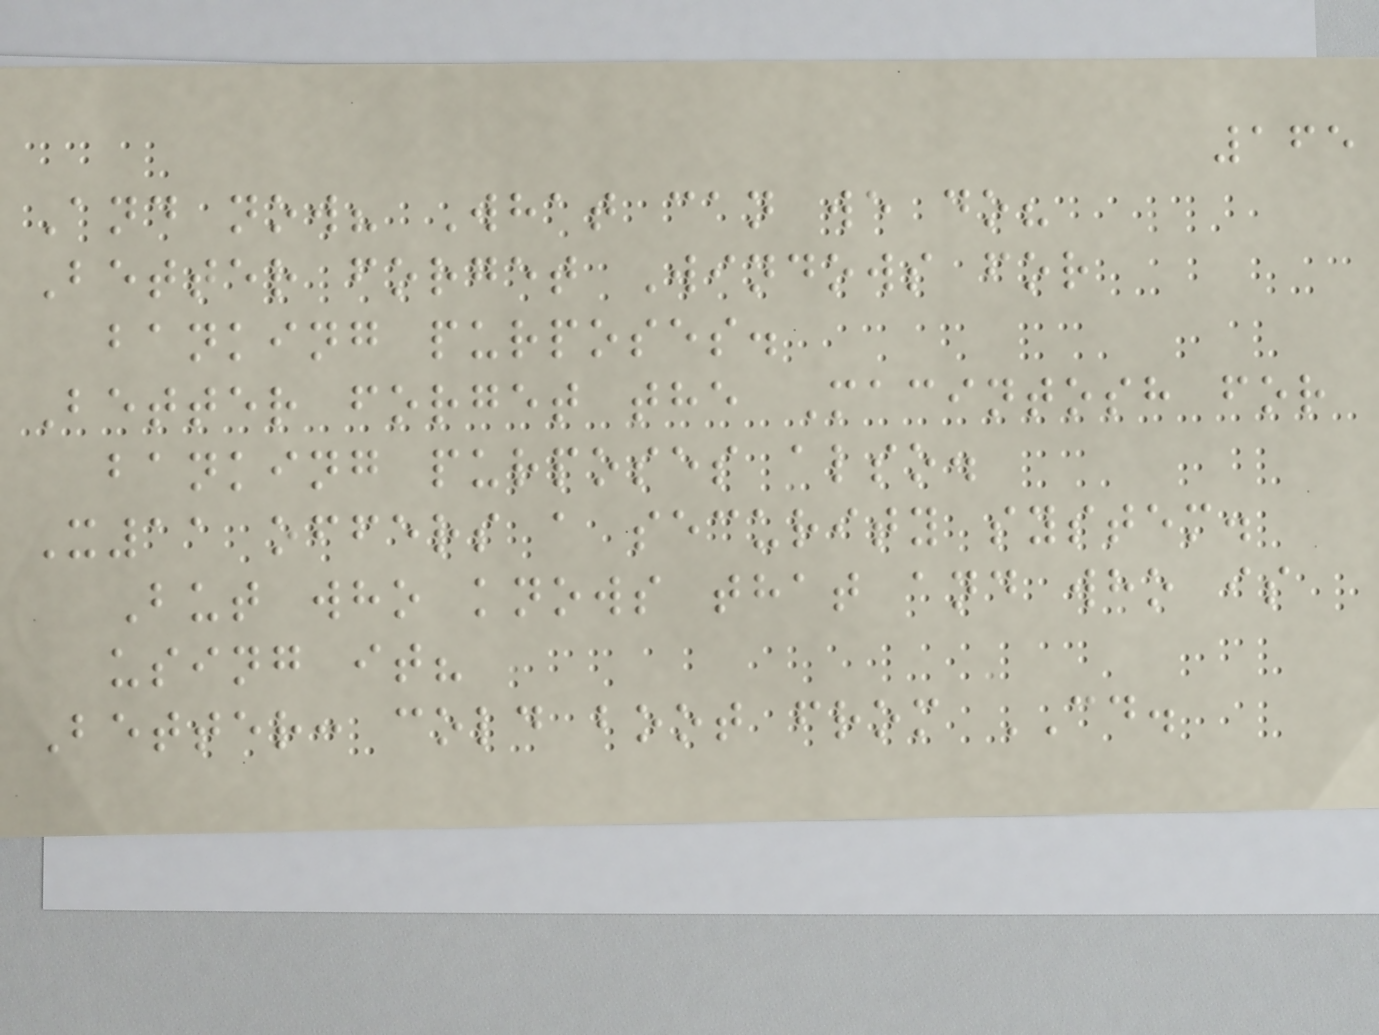165
And now? What can we do?
Better forget Windows for
banking purposes.
Better forget the Macintosh for
banking purposes also.
X11 offers a security system.
But who knows that and who is
using it?
Better: cold boot from CD.
